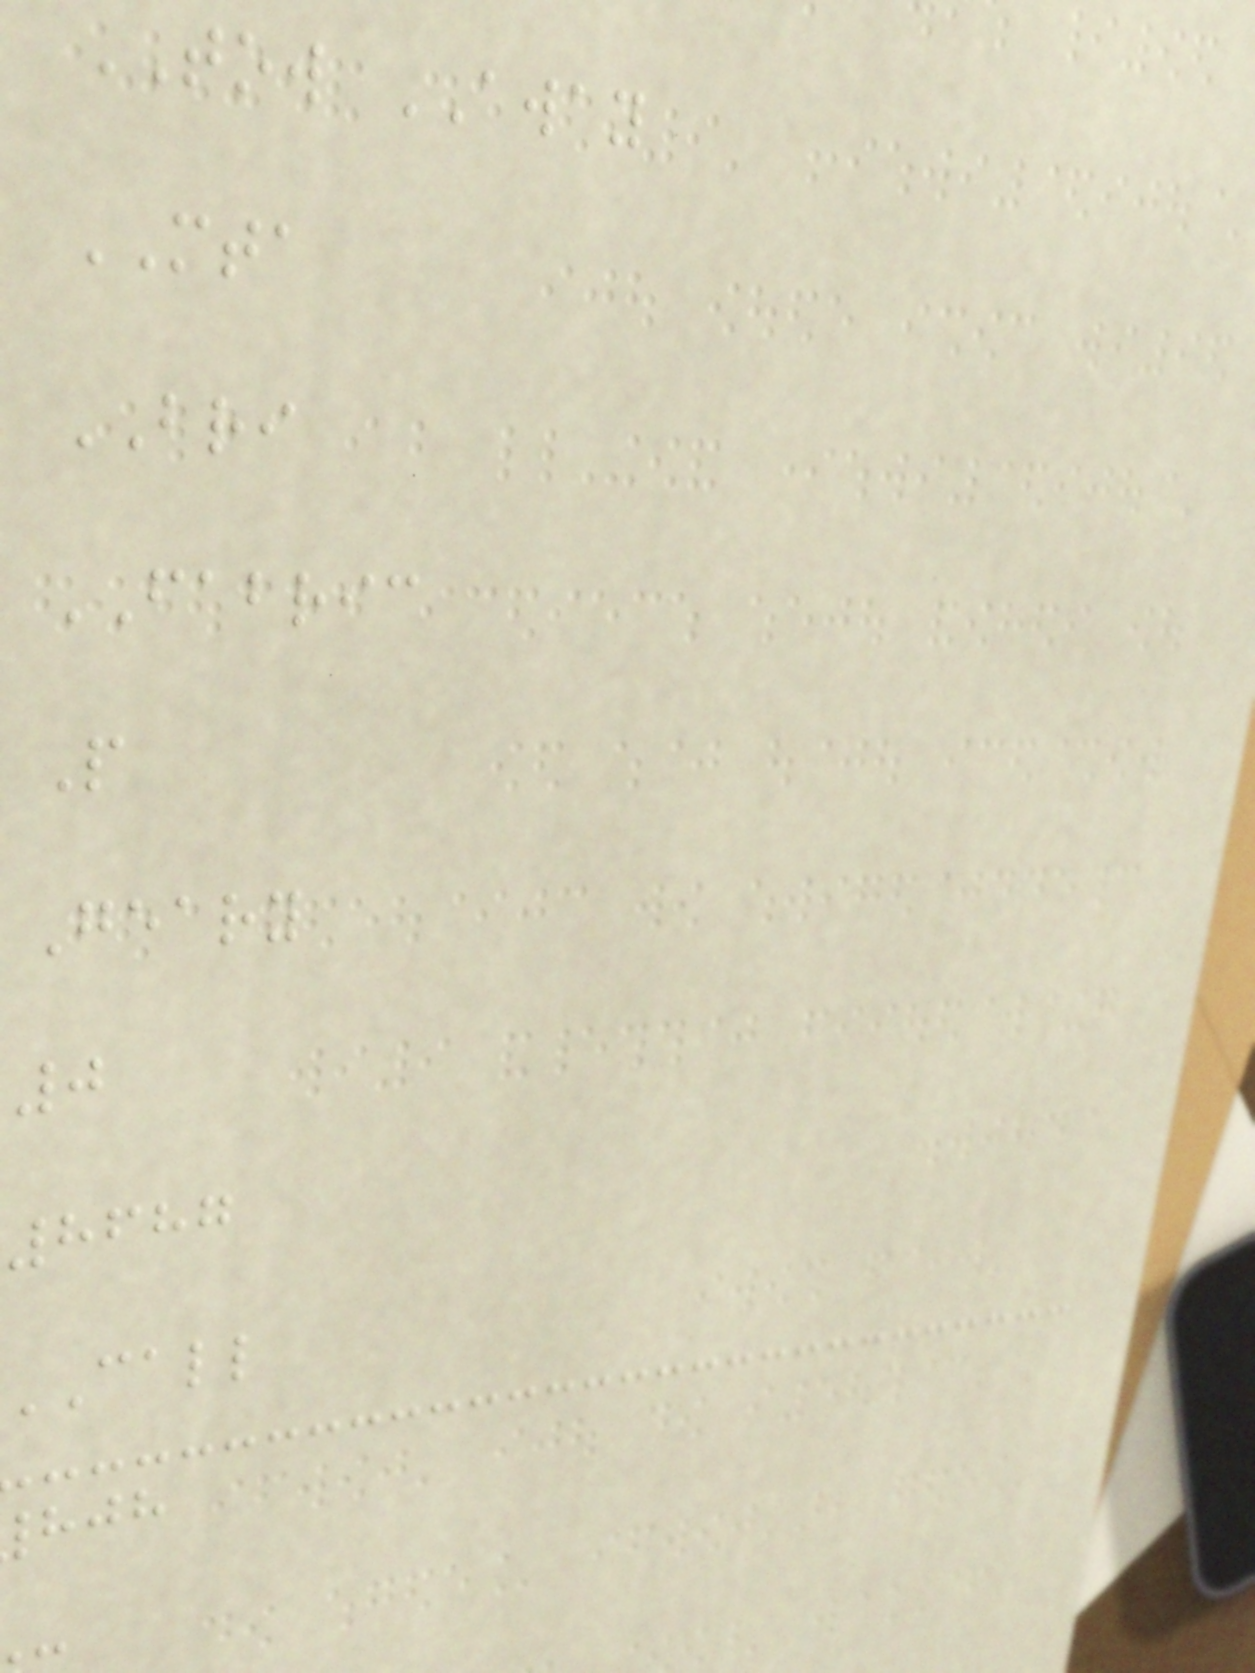TOW AWAY
MTA
BRI
FABRIC
P
Geary
0
8687
call
